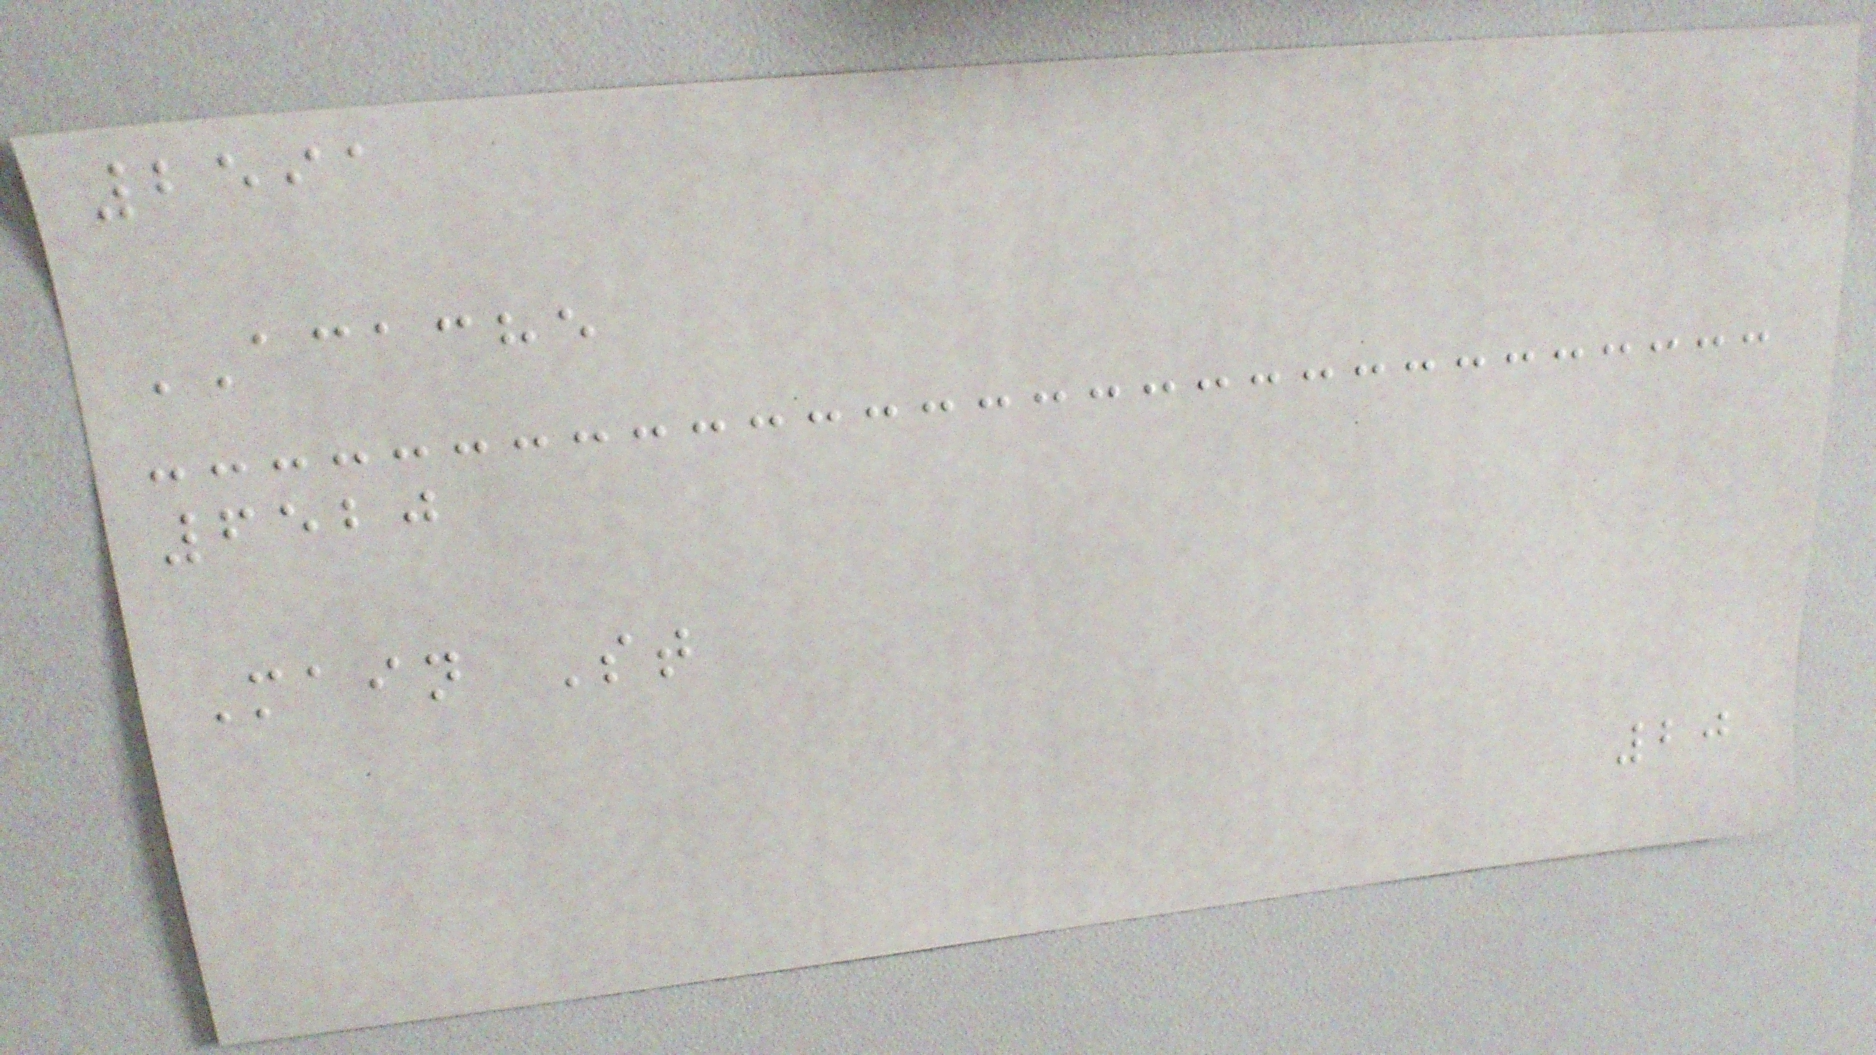2591
ACACHE
6520
Main St
20
